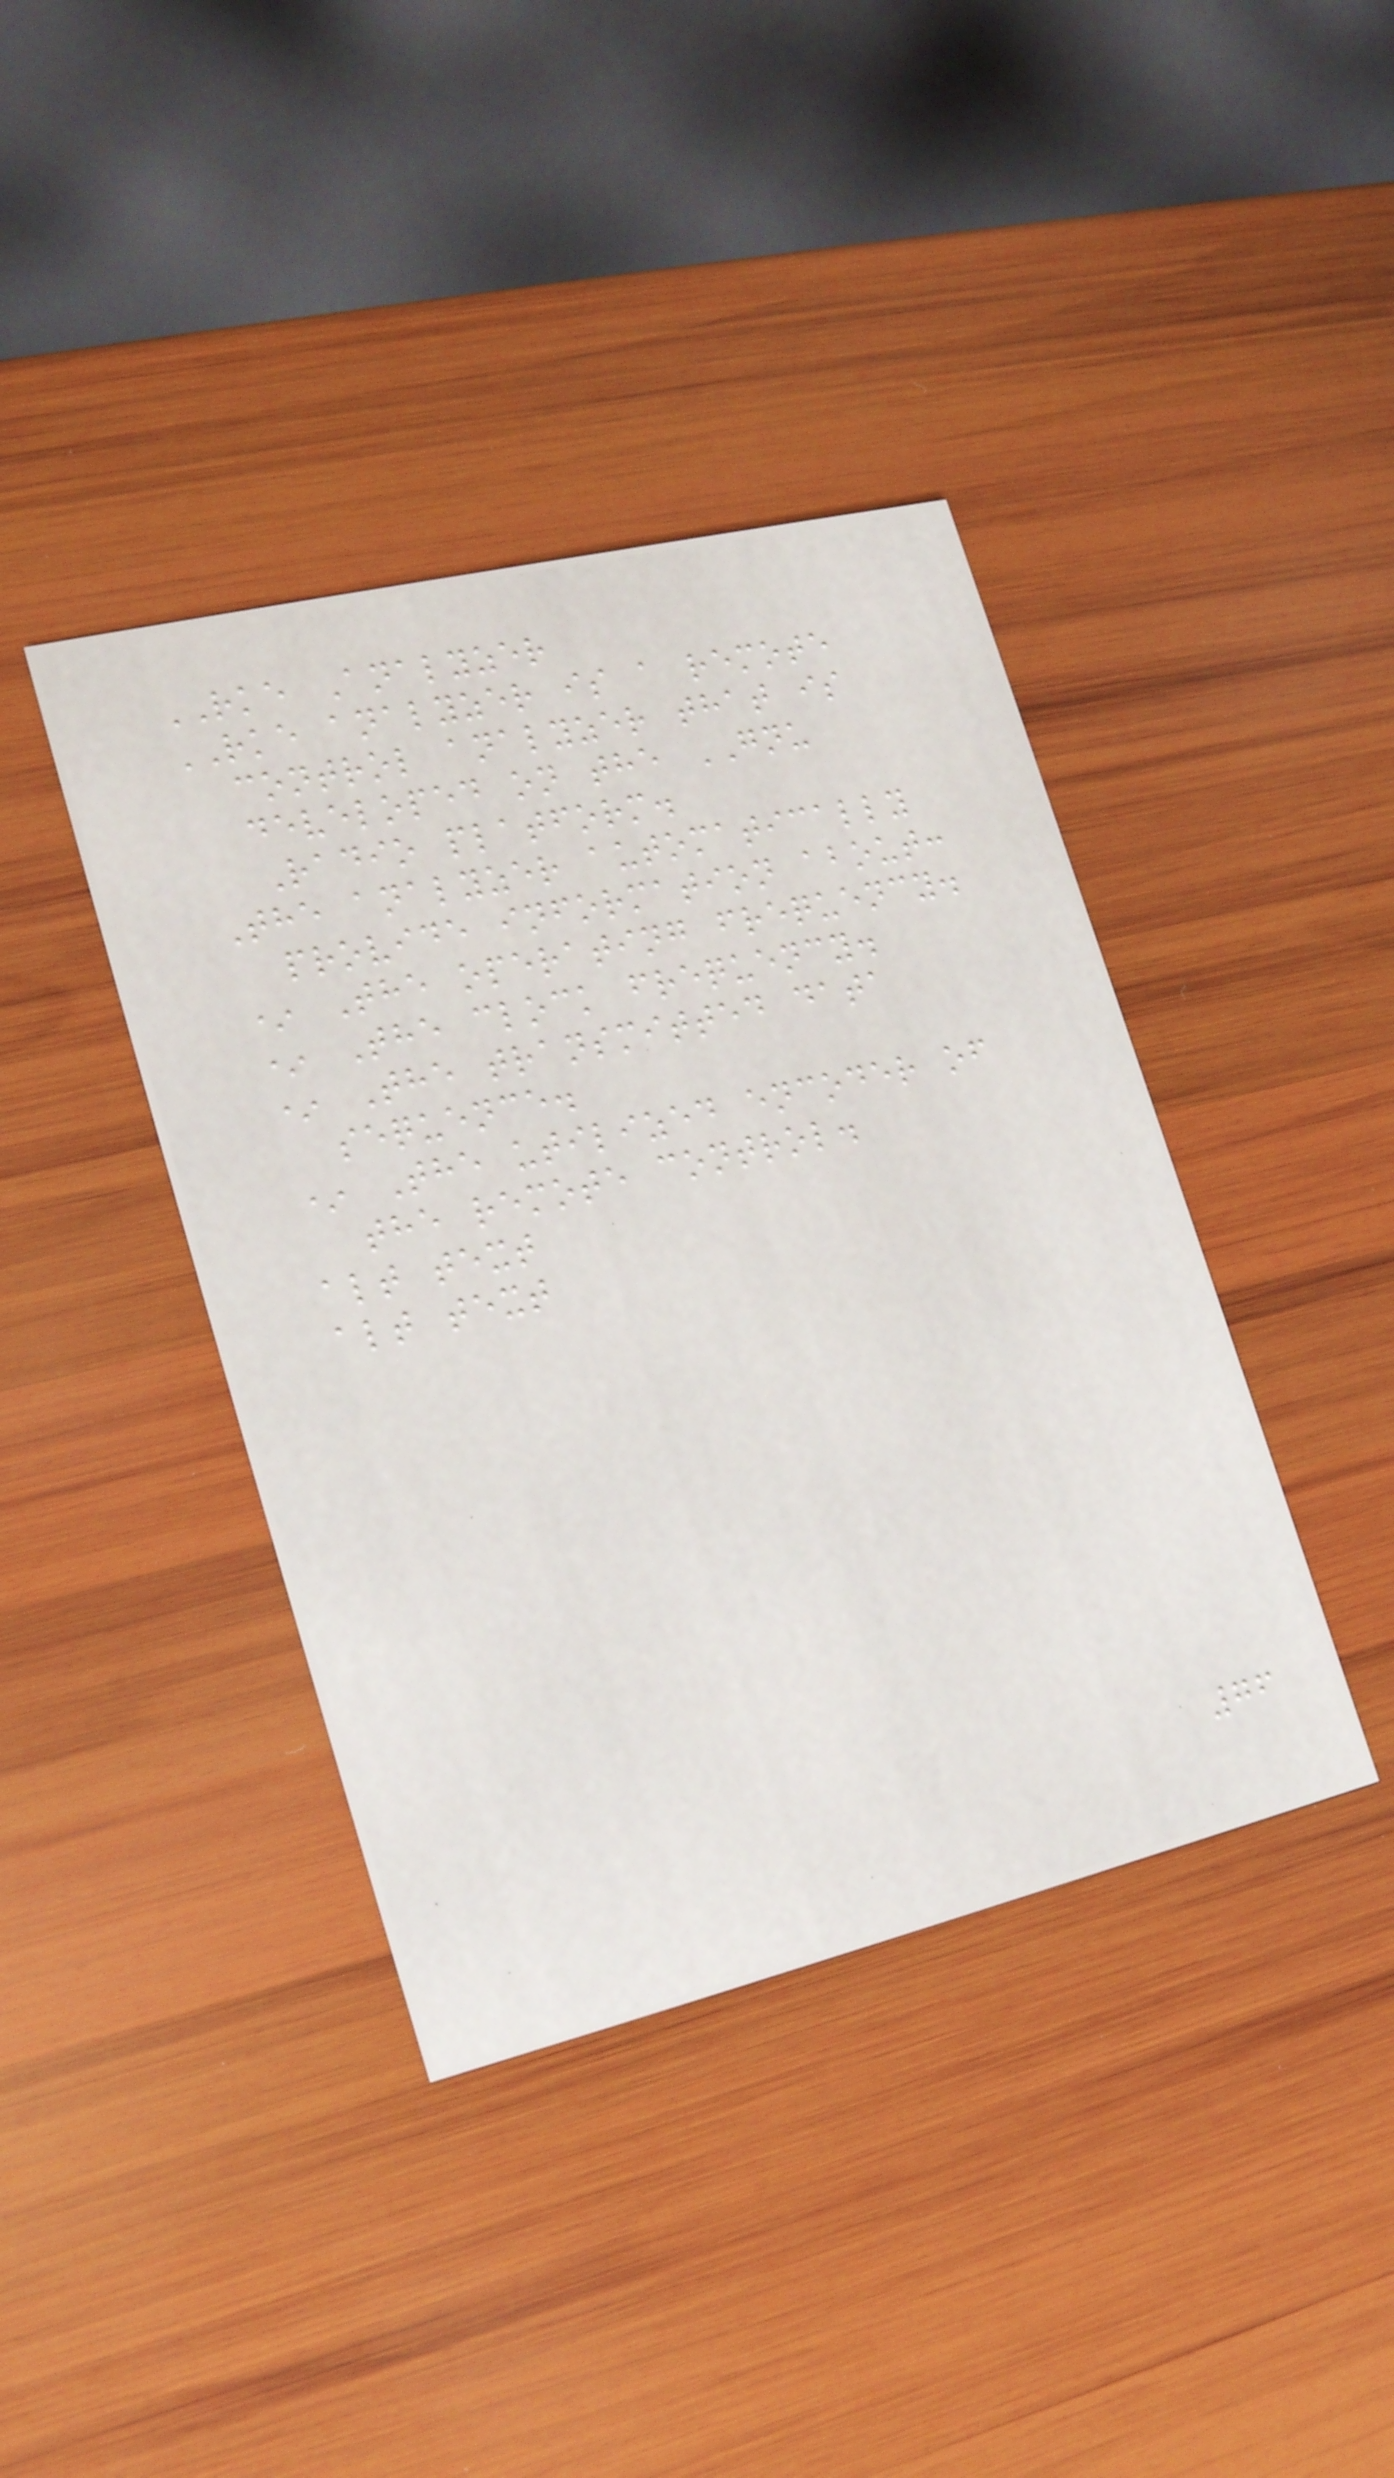RKE Analyzer
RKE analyzer is a remote
control analyzer that is
developed on the GNU
Radio platform.
The analyzer automatically
provide information about:
* The operating frequency.
* The clock frequency.
* The transmitted data
sequence.
* The utilized encoder of
the remote control.
alt text
alt text
76
